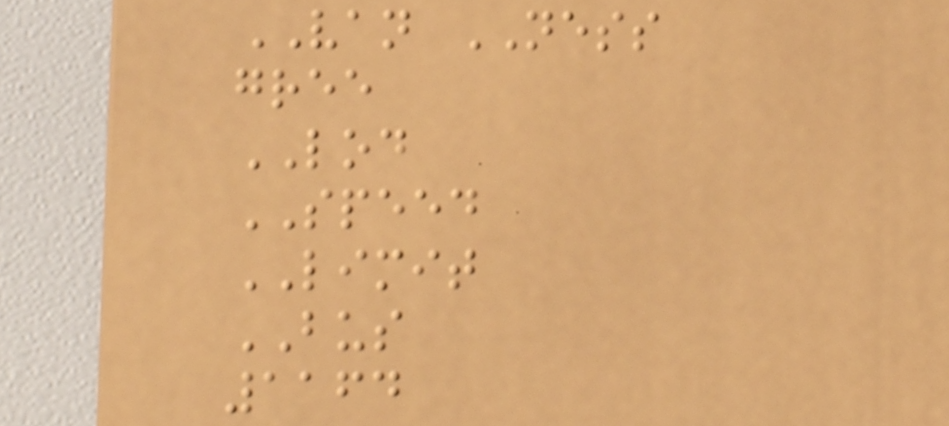VAN NESS
gree
LOD
SPEED
LIMIT
BUS
1164
